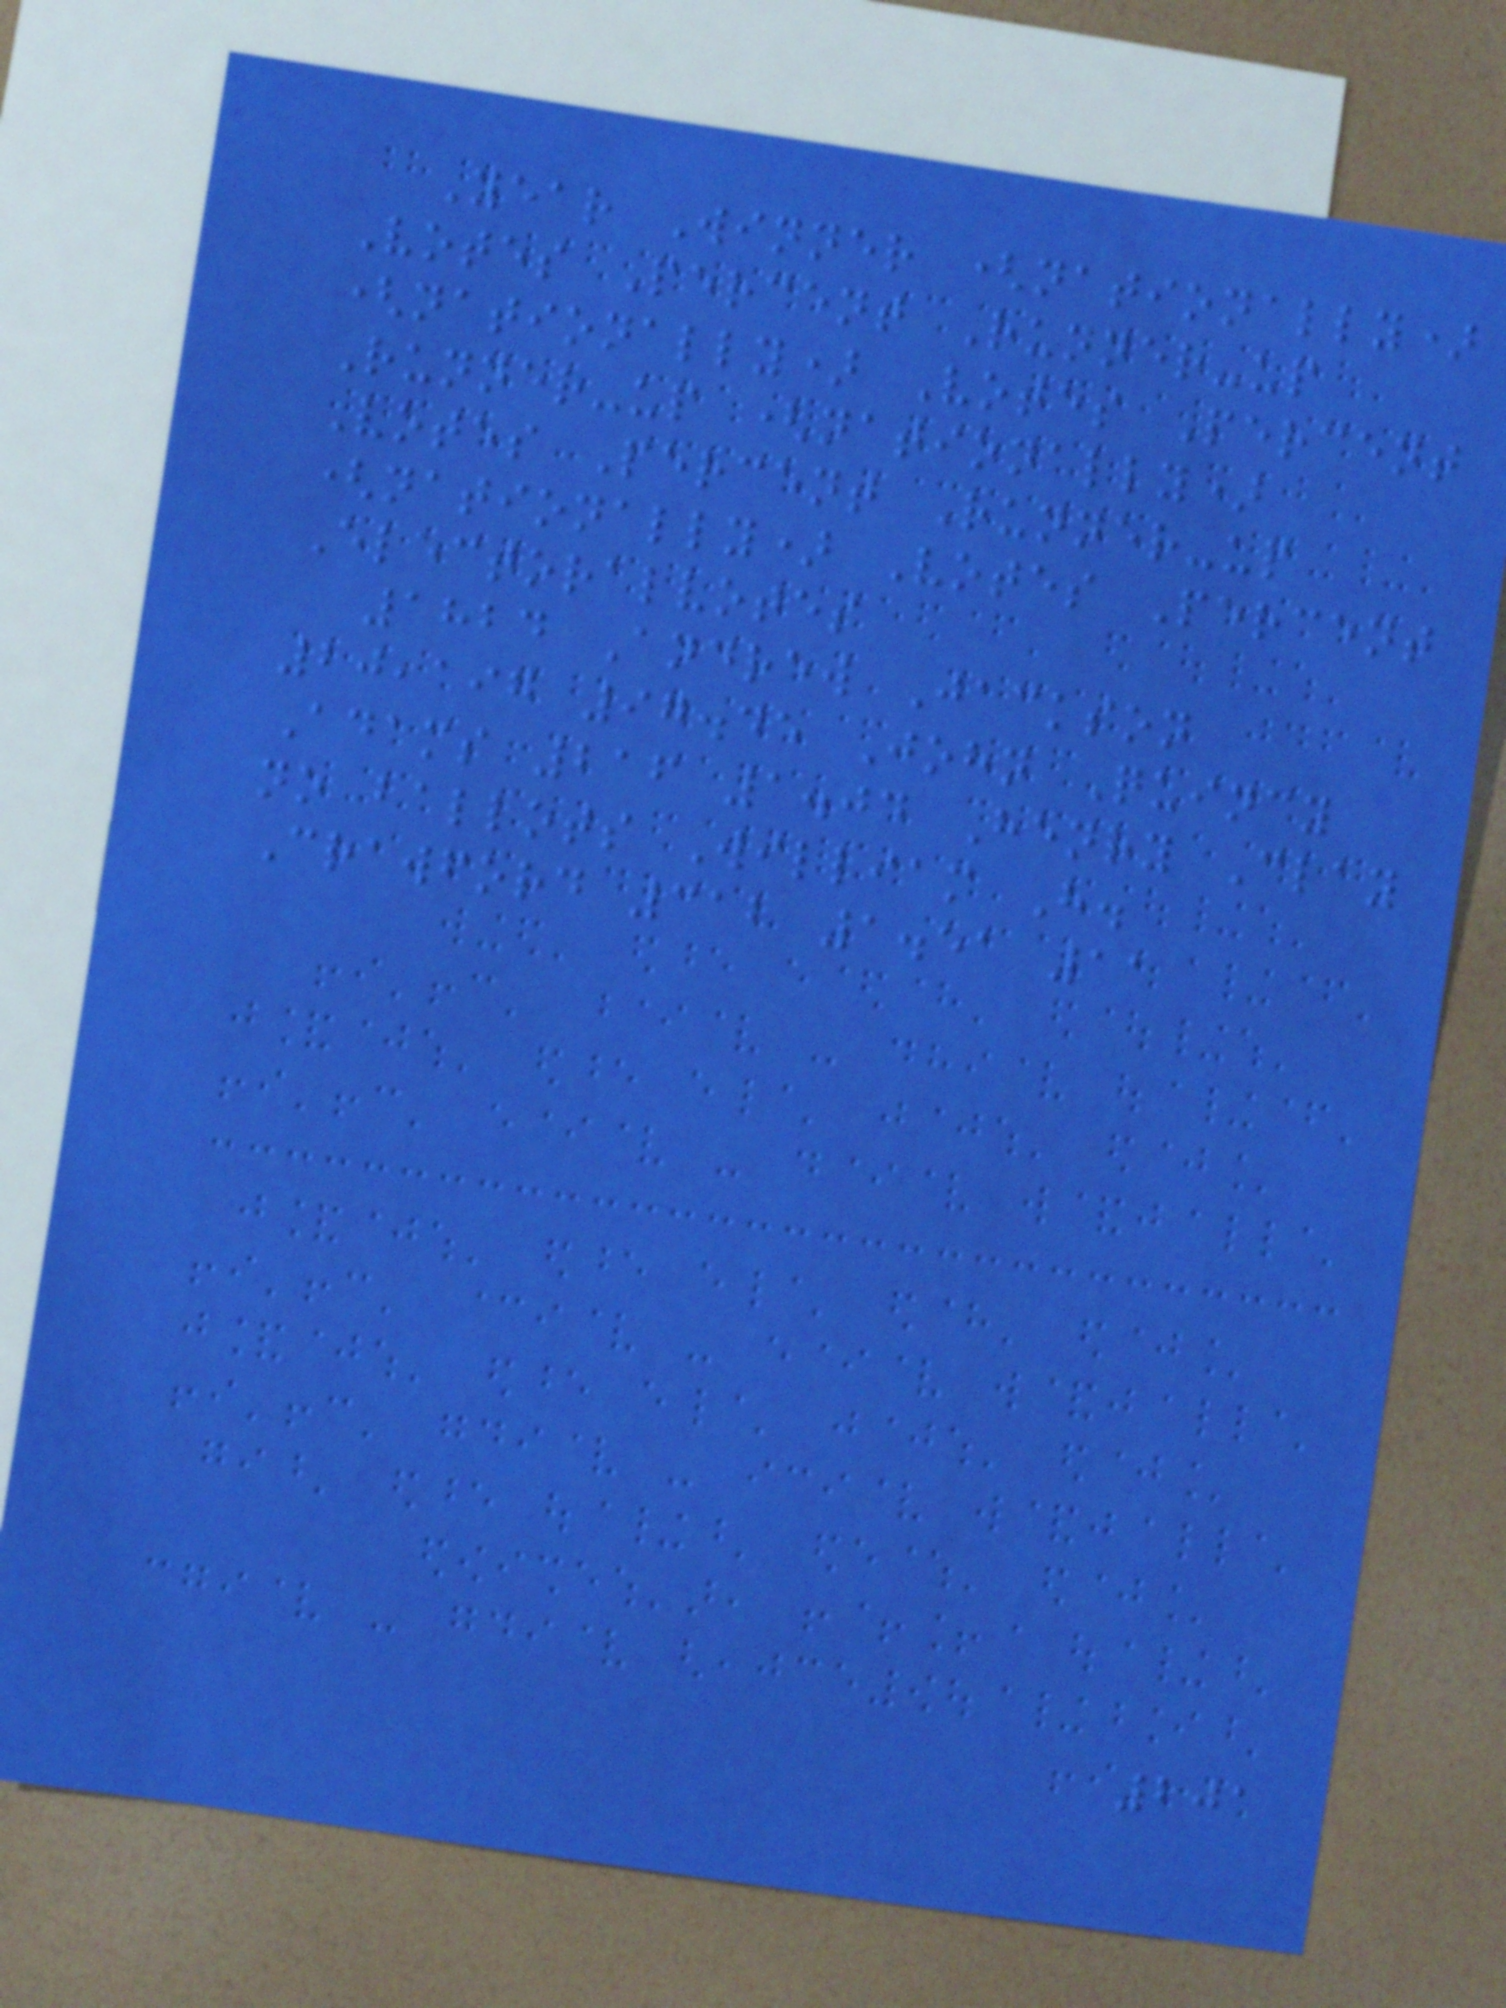Year Winner (nationally)
Votes Percent Runner-up
(nationally) Votes Percent
Runner-up (nationally)
Votes Percent Runner-up
(nationally) Votes Percent
Electoralvotes
1824 Andrew Jackson
20,197 97.45 John Quincy
Adams 216 1.04 Henry Clay
no ballots William H.
Crawford 312 1.51 11
201
